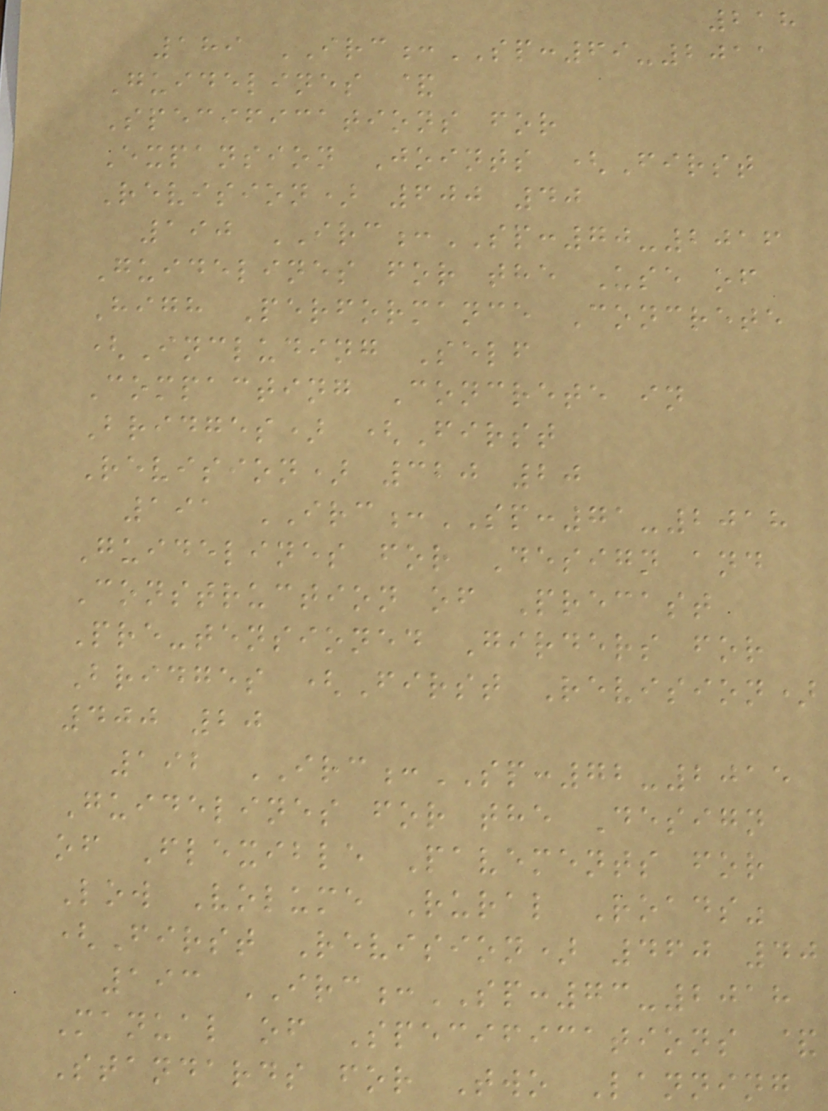218
189 IRC:SP:69-2011
Guidelines &
Specifications for
Expansion Joints (First
Revision) 600 40
190 IRC:SP:70-2016
Guidelines for the Use of
High Performance Concrete
(Including Self
Compacting Concrete in
Bridges) (First
Revision) 320 20
191 IRC:SP:71-2018
Guidelines for Design and
Construction of Precast
Pre-tensioned Girders for
Bridges (First Revision)
400 20
192 IRC:SP:72-2015
Guidelines for the Design
of Flexible Pavements for
Low Volume Rural Roads"
(First Revision) 460 40
193 IRC:SP:73-2018
Manual of Specifications &
Standards for Two Lanning
